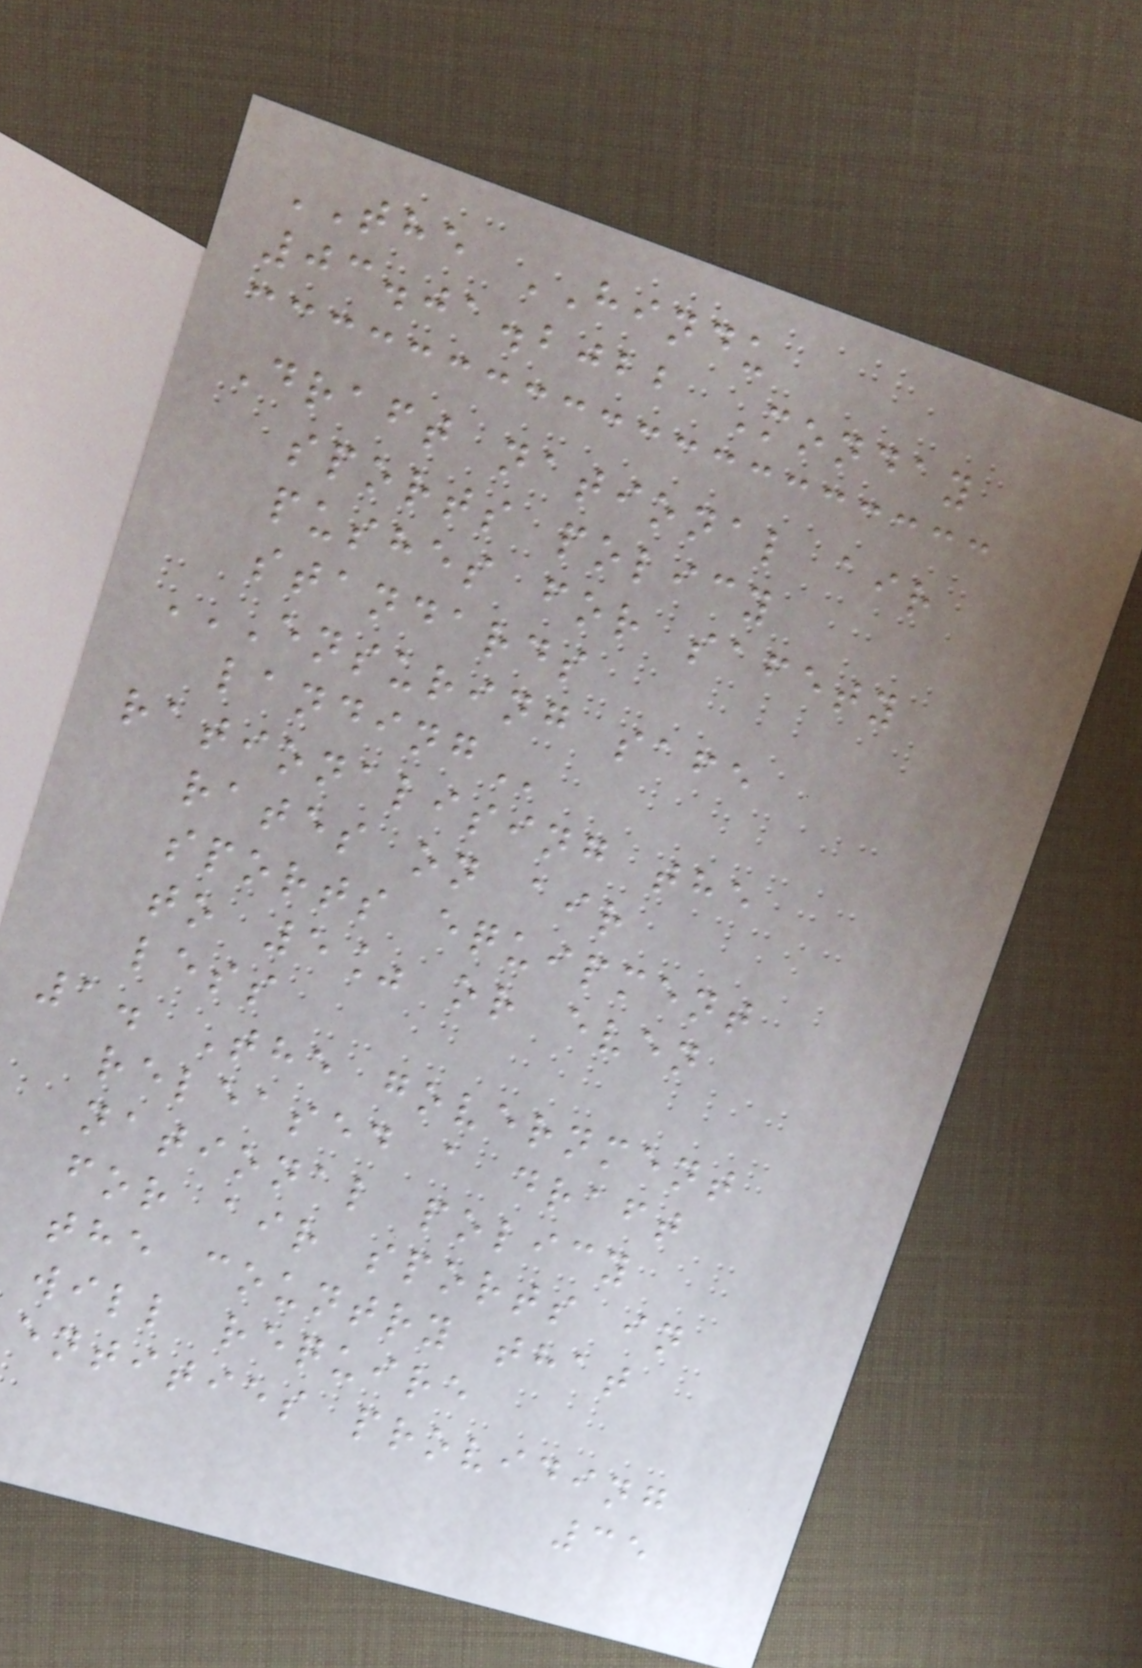THE HINDU
03.01.2022 Monday
Draft national air
sports policy
pushes for safety
standards
ENSURING SAFE
LANDING
rationalising the
rates on air
sports equipment
to 5% or even
less
1. The government
released a draft
national policy
for air sports in
the country that
will require
entities providing
35
